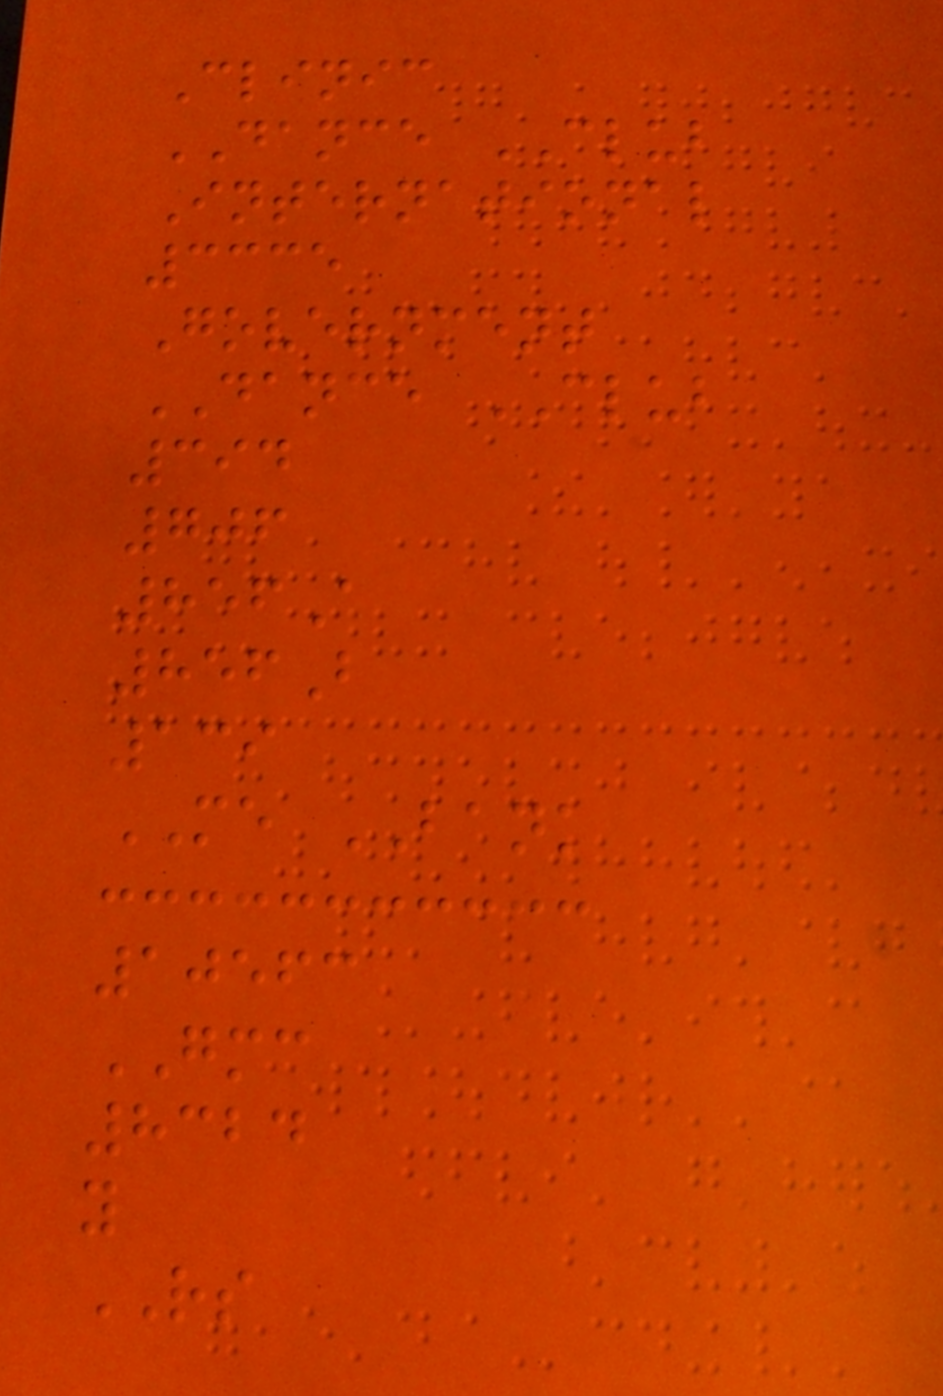Clinic
DANCE CLUB
International
3335
Government
DANCE CLUB
394
706
856A
856B
139
ME BANK
10563
GMC
8324
y
RS
